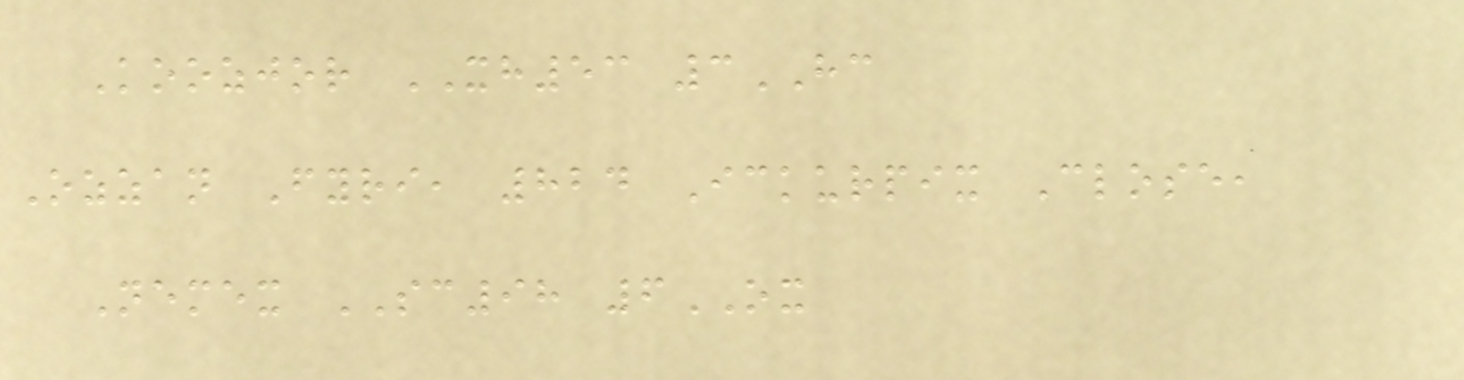Koozjor XH53 3HC
Ozzan Fyri, 824 Ickurpix Close,
Nemex SC98 6OX
